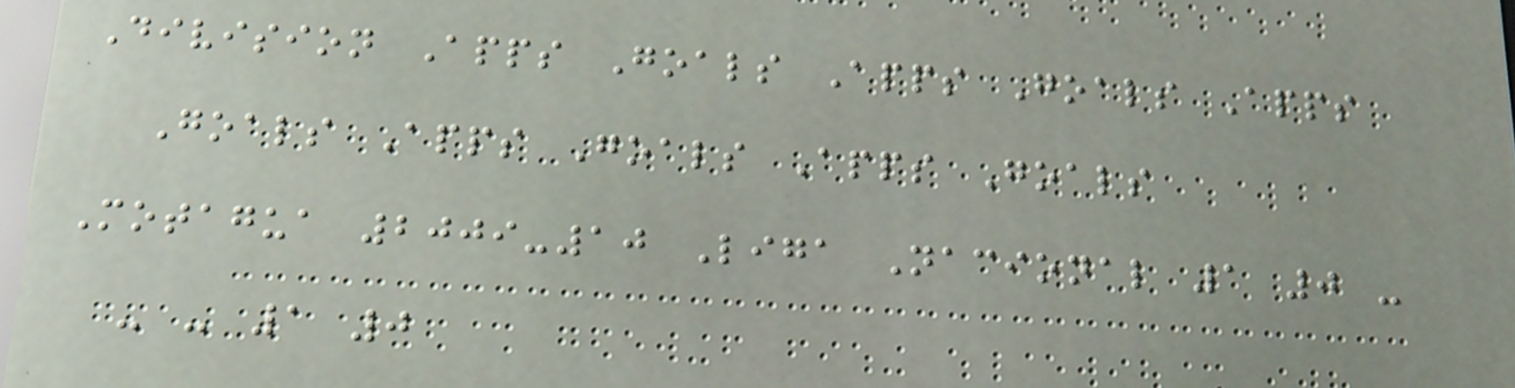Division Apps Goals Apps Goals Apps
Goals Apps Goals Apps Goals
Motagua 2009-10 Liga Nacional 1 0 -
- - 1 0
